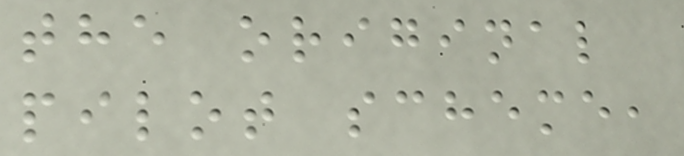the original
pilot scheme,
